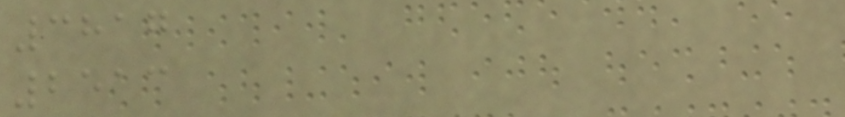3817
2513
